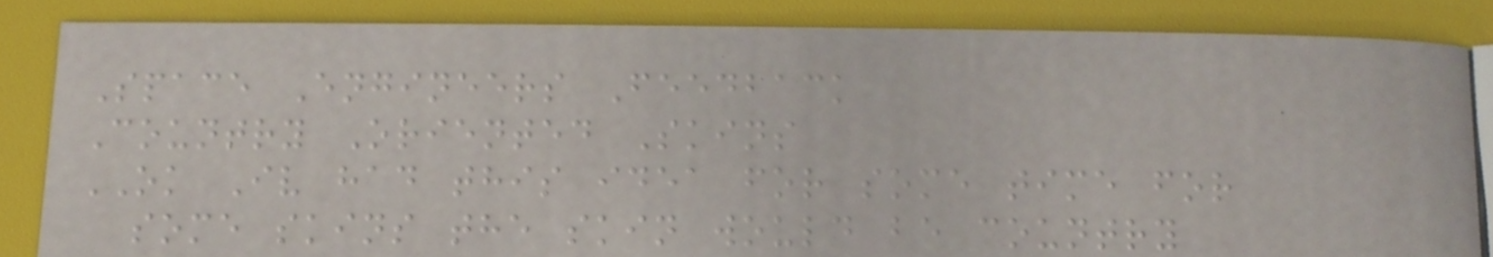Space Engineers Feedback
Country Oriented Skins
OK Iv had this idea for some time for
some skins the skin would be country
